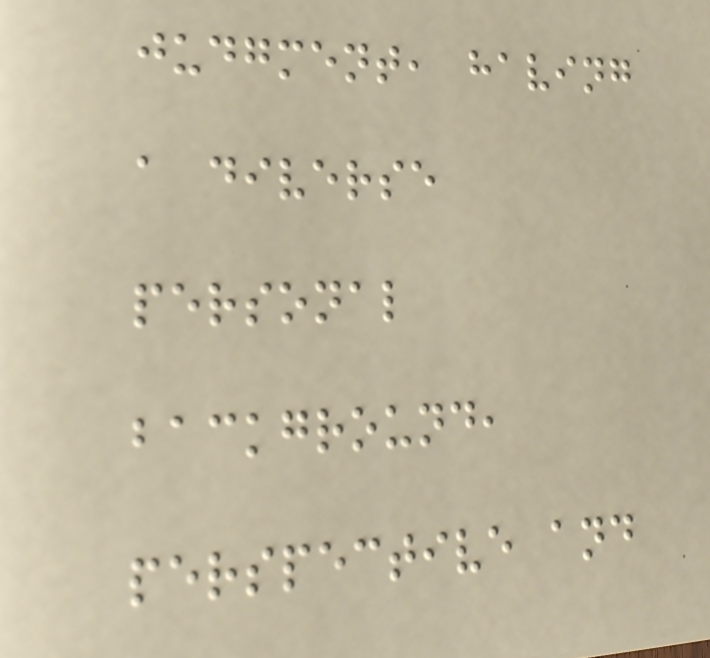judgment, having
a diverse
personal
background,
perspective and
